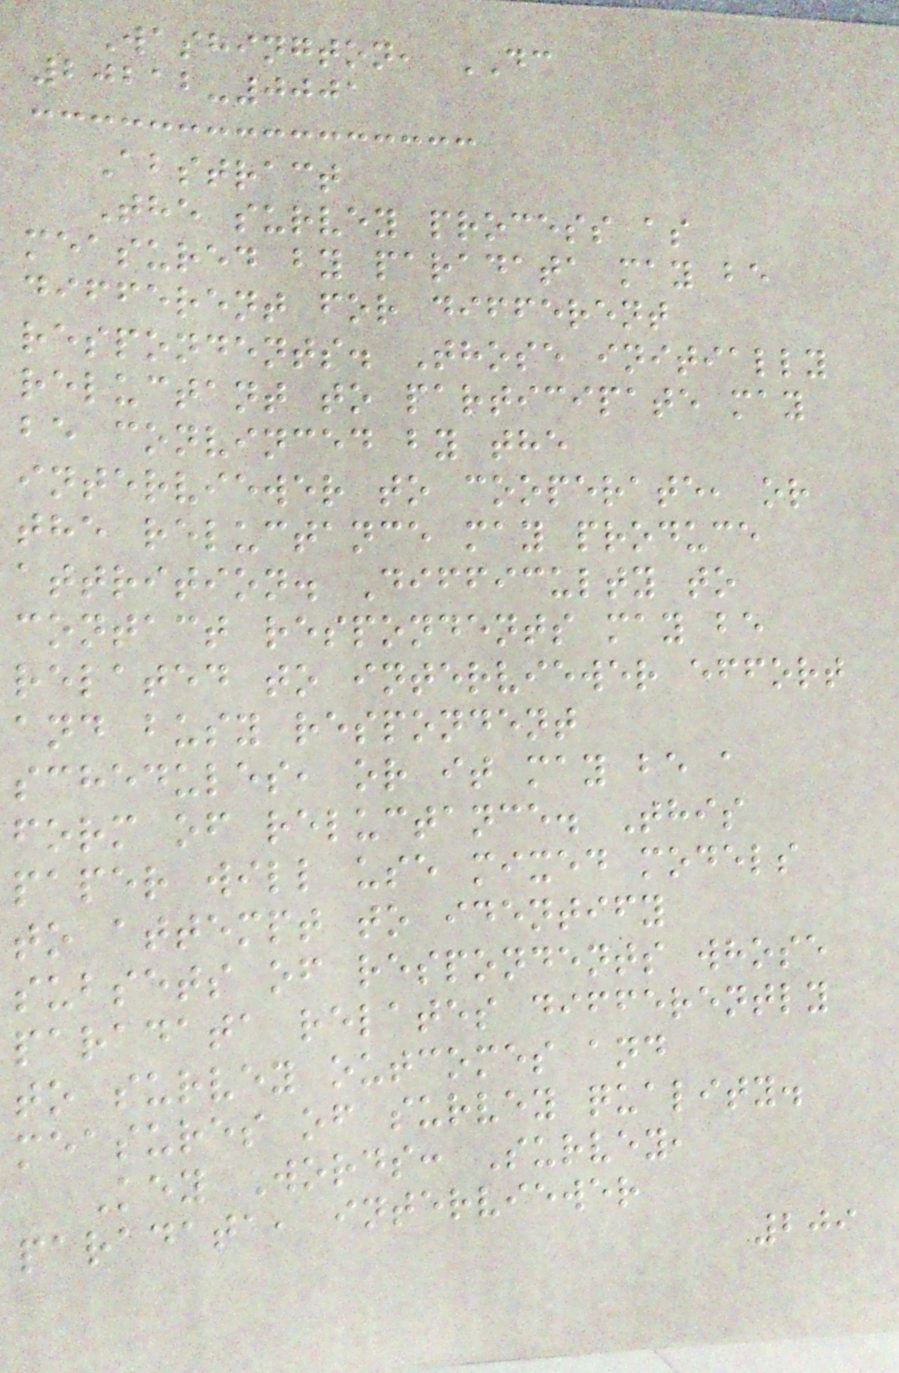Washington, DC
20212-0001
Abstract
The survey process as
measured by paradata may be
different for different
respondents. Those initially
reluctant to participate may
be convinced by the
interviewer to cooperate, or
the reluctance may produce
attrition. Difficulty to
contact respondents may be
related to interviewer effort
and busy respondent
schedules, or it may be a
form of reluctance. This
paper will use mixed models
to attempt to identify
subsets of respondents whose
paradata relates differently
to survey outcomes and
measures of survey quality.
Key Words: Survey,
paradata, interviewer
209
